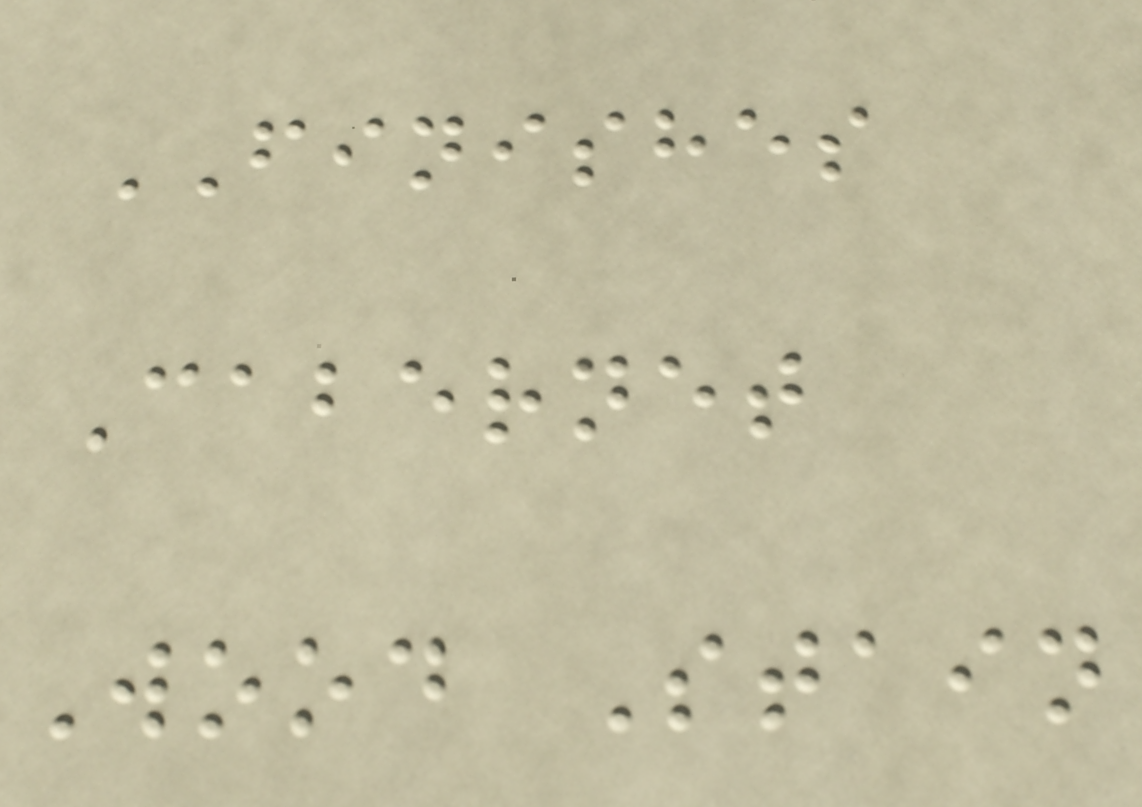FINISHES
Cabernet
Wood Stain
